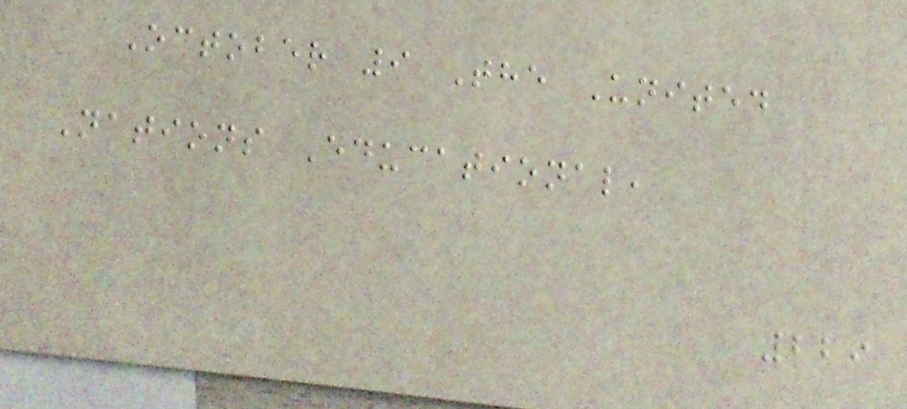October 9 The United
Nations Educational,
229
